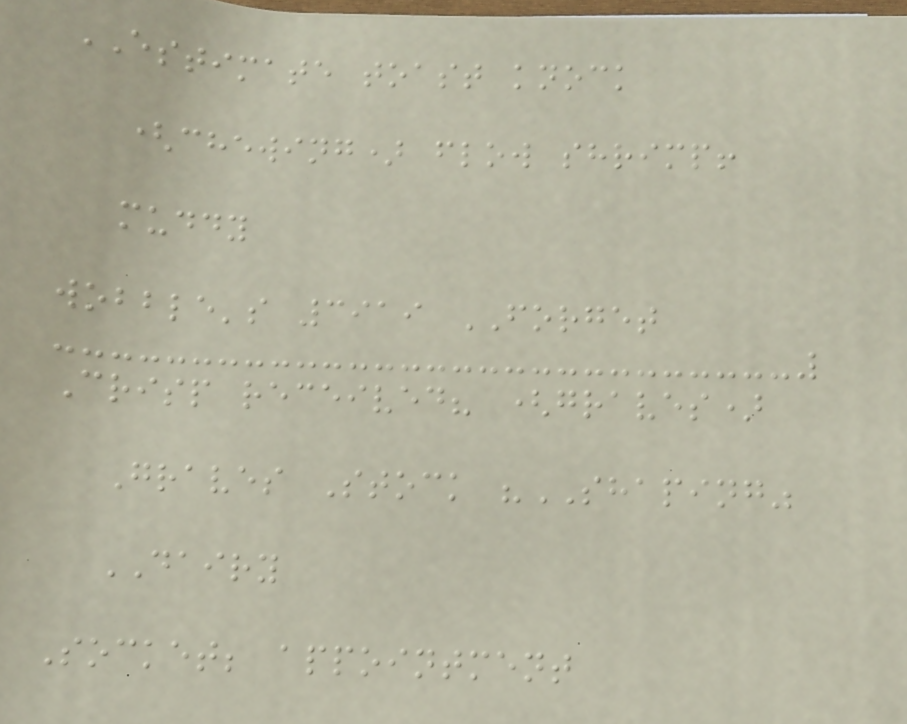ESTIMATE toast knock
(chewing) flow shrimp!
muddy
wobble's 3919 FORGET
Crisp received? (graves)
Graves Stock "SHAPING"
DAIRY
Socket; appointment
